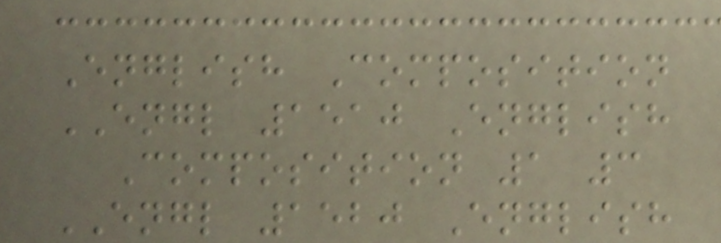English Composition
ENGL 1510 English
Composition 1 3
ENGL 1520 English
